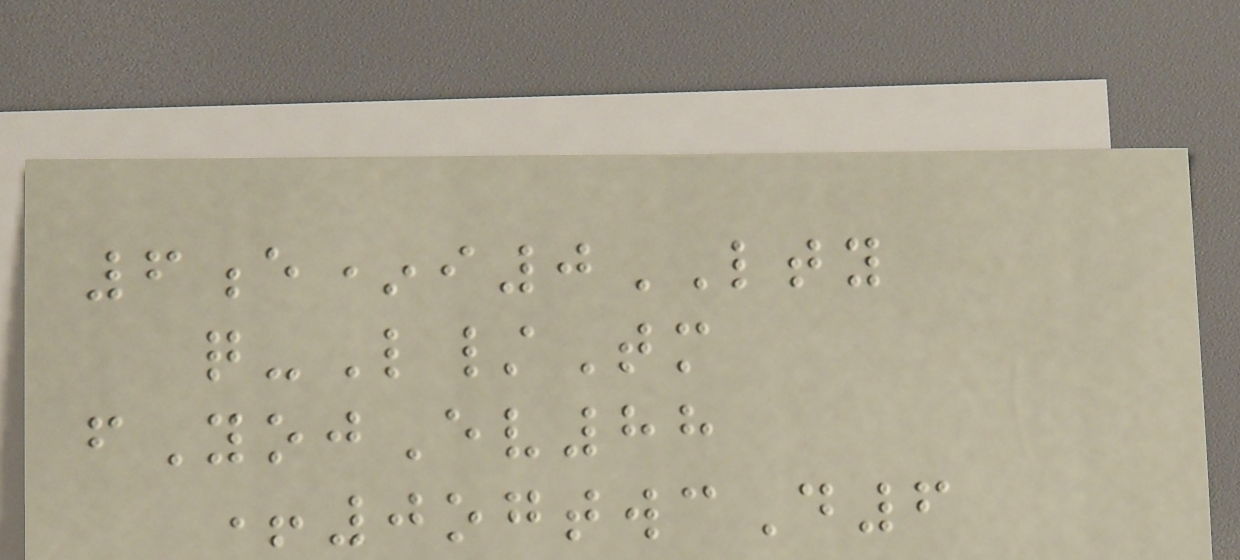6e*i0LTY
q-L/Tm
fYojEv88
+0ogtwcD6
